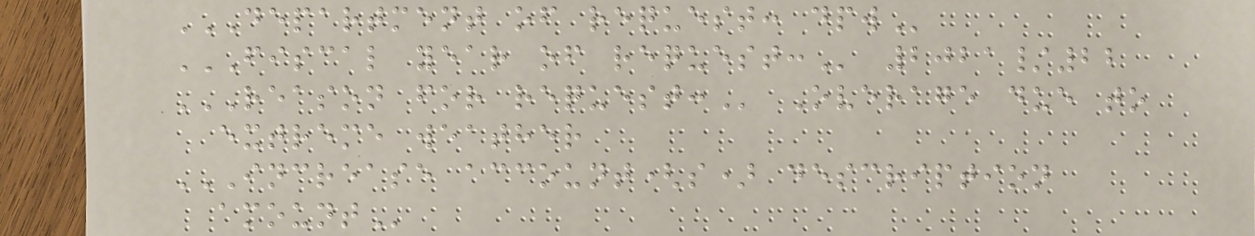DEPARTMENT OF REQUEST: DPW
FISCAL YEAR OF REQUEST: 2021/22
REASON FOR REQUEST: Overage due to
extreme weather
INCREASE ACCOUNT(S) DESCRIPTION
AMOUNT
